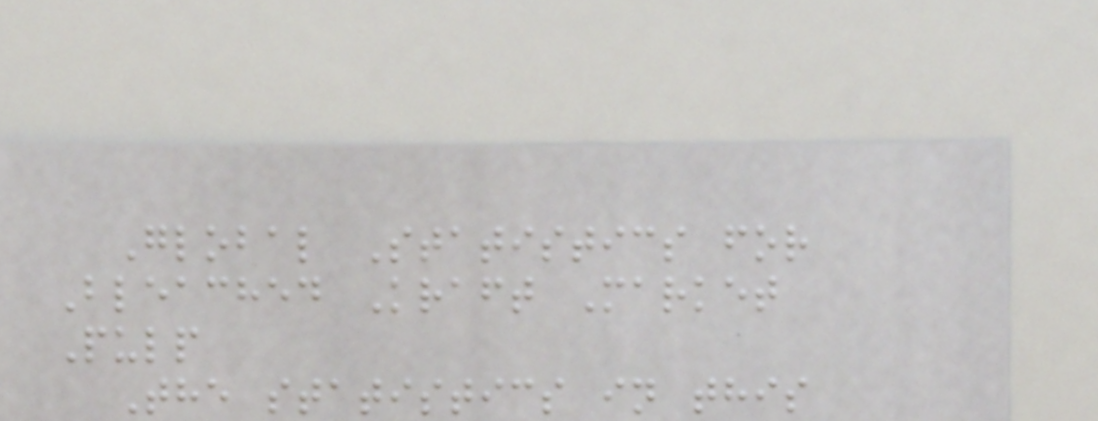Global Statistics for
Bleached Kraft Market
Pulp
The statistics in this
